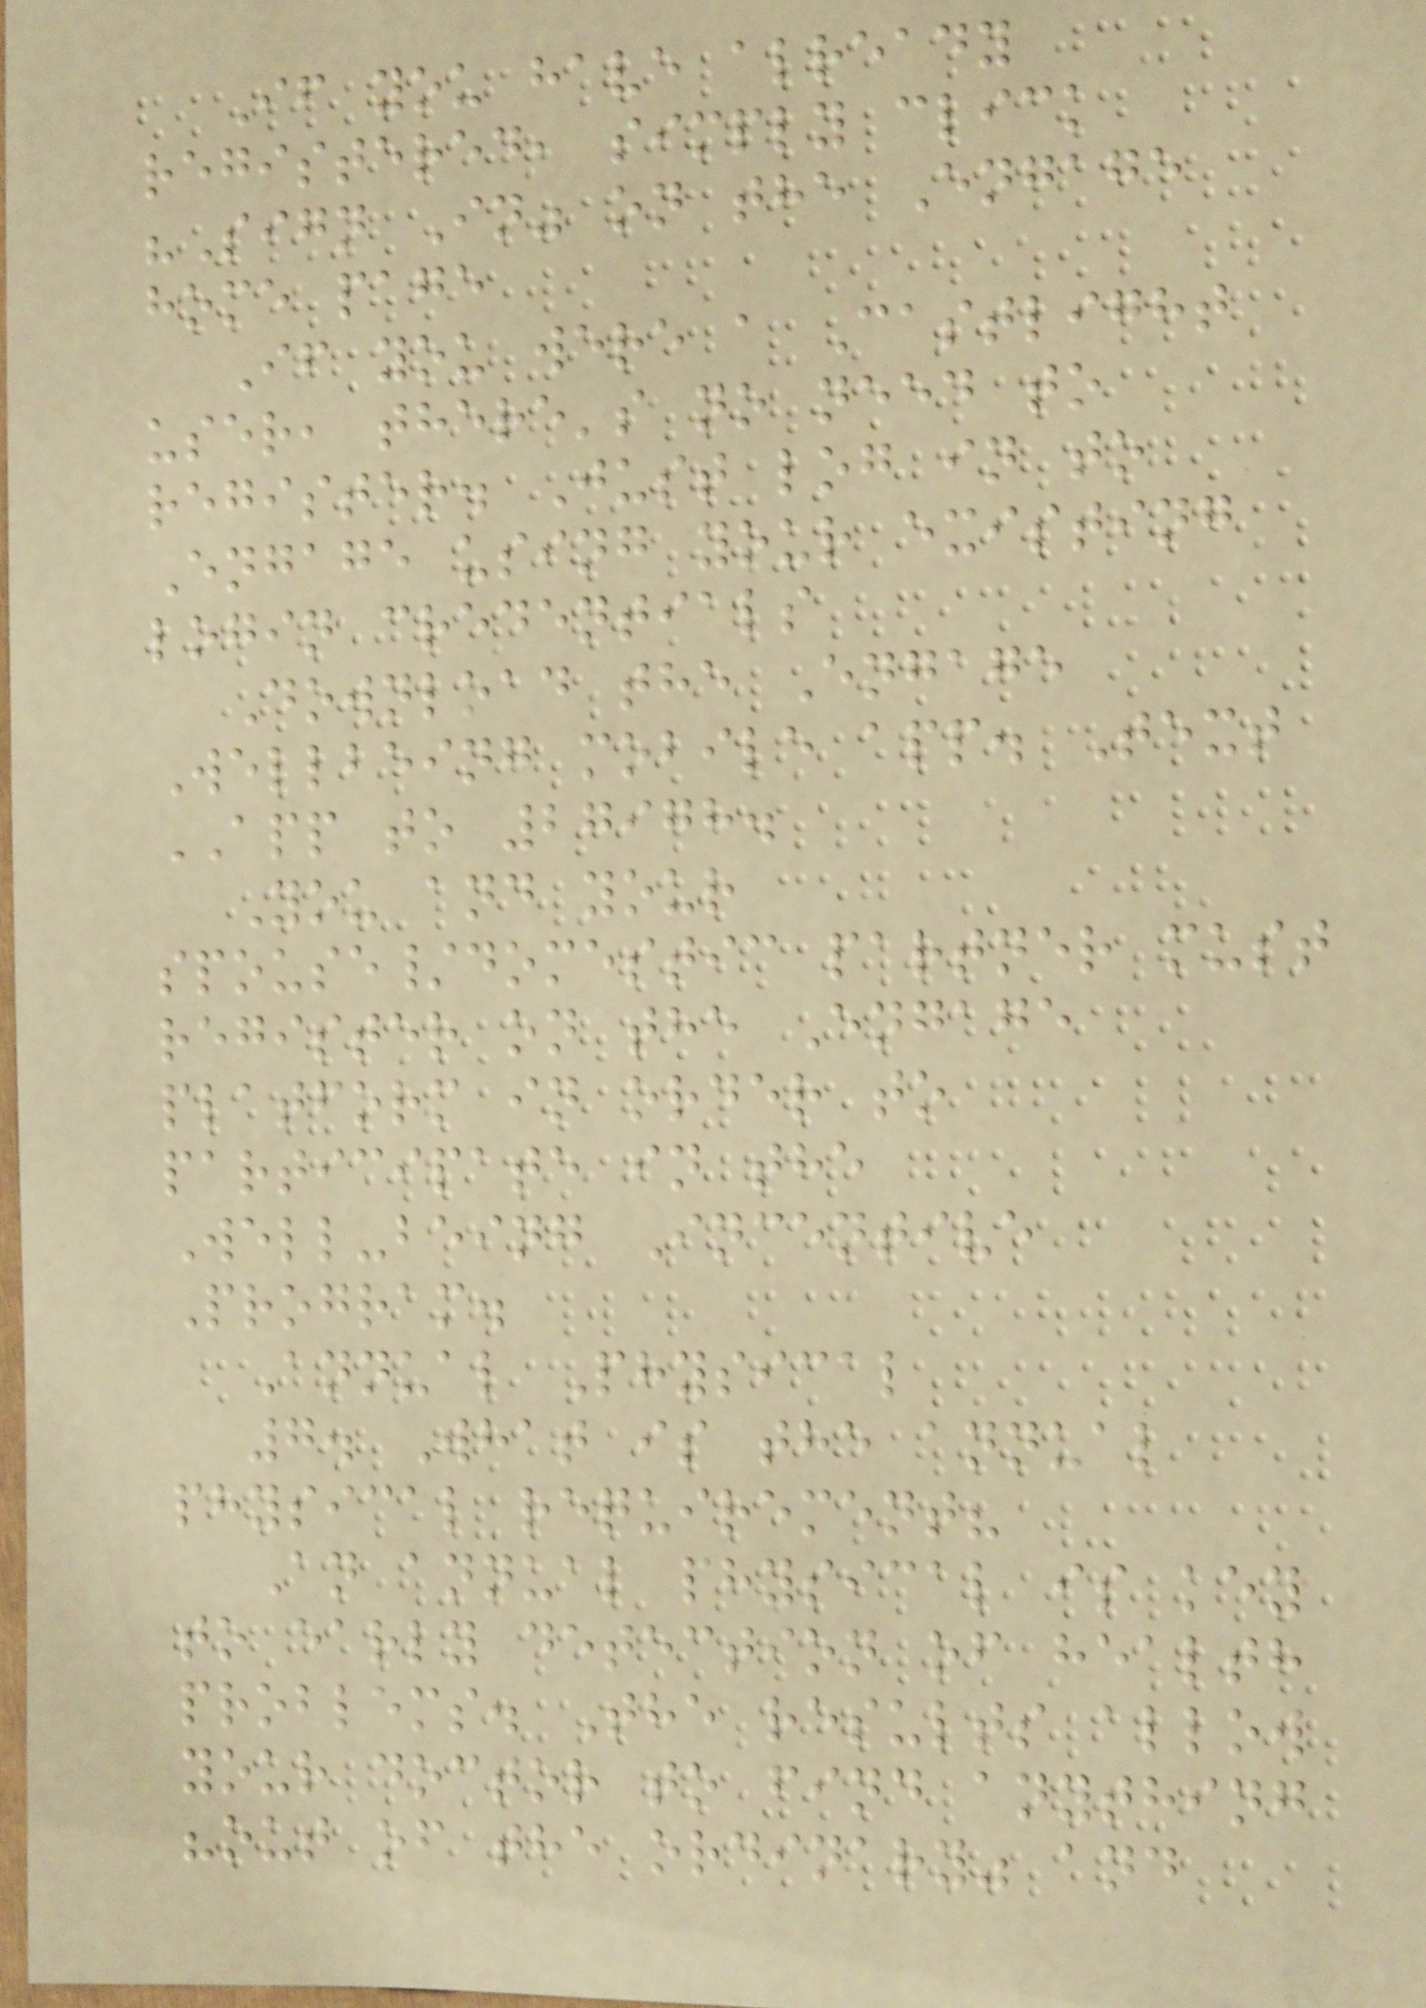If you have already
registered, simply click
"Sign In" on the Engage
home page
If you were a Castlight
user, there's no need to
register. Just log in to
Engage using your existing
login credentials
Download the Engage
Wellbeing mobile app. Text
APP to 27978.
You and your
spouse/domestic partner must
register on the Engage
platform in order to
participate in the
Well-being Incentive
Program.
Annual Physical
7. What is the annual
physical requirement?
An annual physical is key
to early detection of health
problems. The results allow
your doctor to find anything
"out of the ordinary" and
